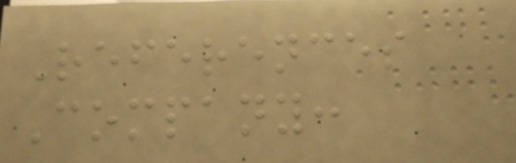References
Company:
